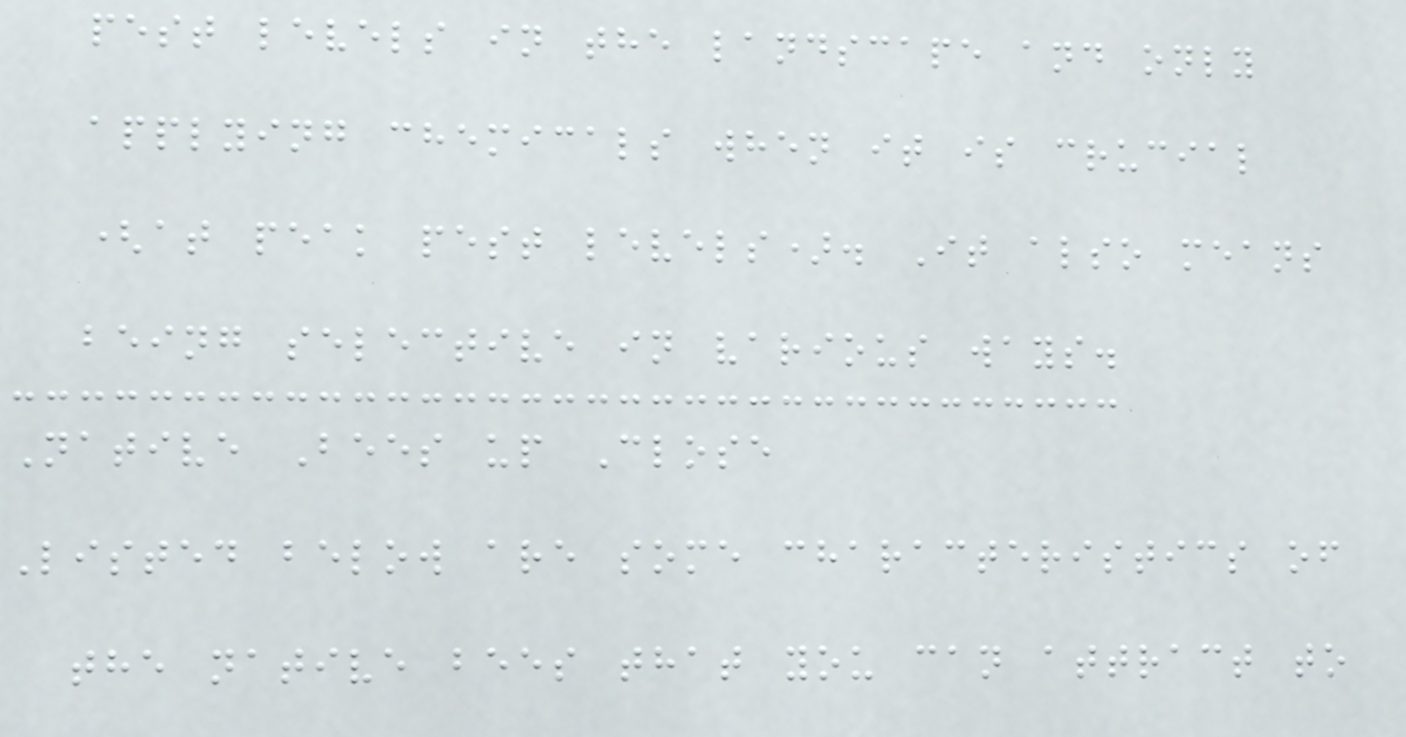pest levels in the landscape and only
applying chemicals when it is crucial
(at peak pest levels). It also means
being selective in various ways.
Native Bees up Close
Listed below are some characteristics of
the native bees that you can attract to
